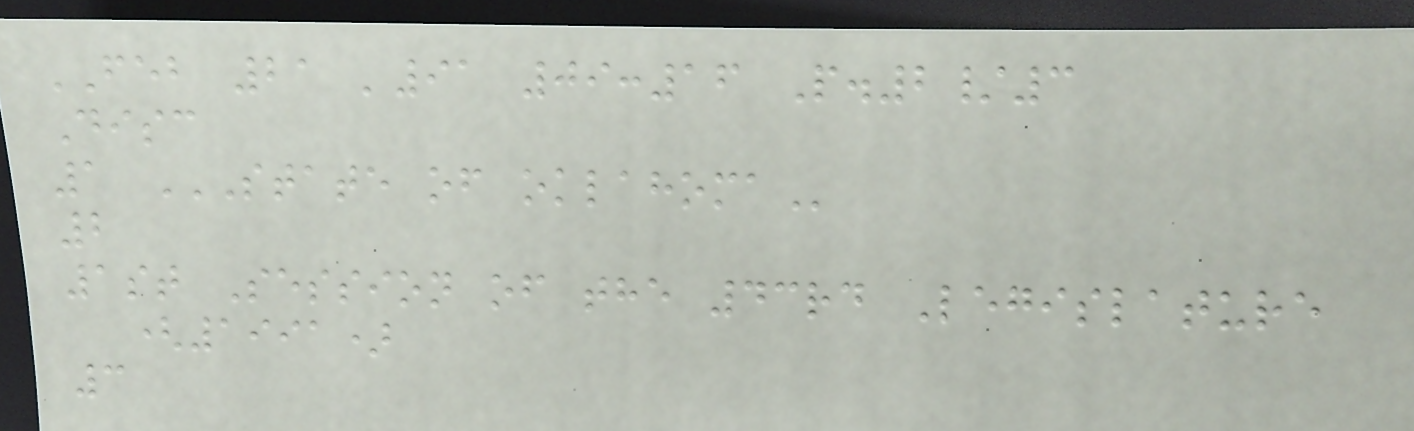FEB 21 '91 09:16 P.2/3
Disc
1 STATE OF OKLAHOMA
2
1st Session of the 43rd Legislature
(1991)
3
